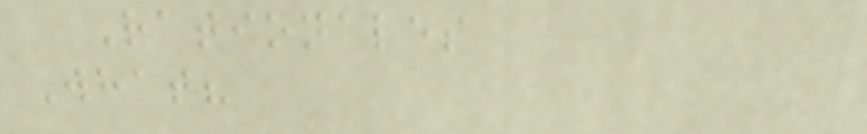Rationales
What?
